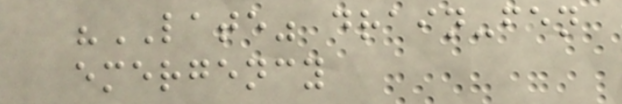"LATE" drain-fen
emergency
